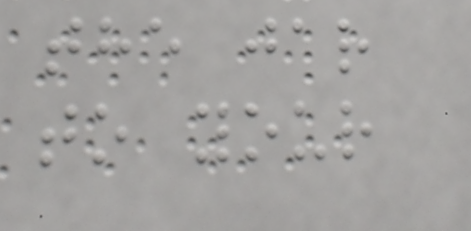the jar
to your
